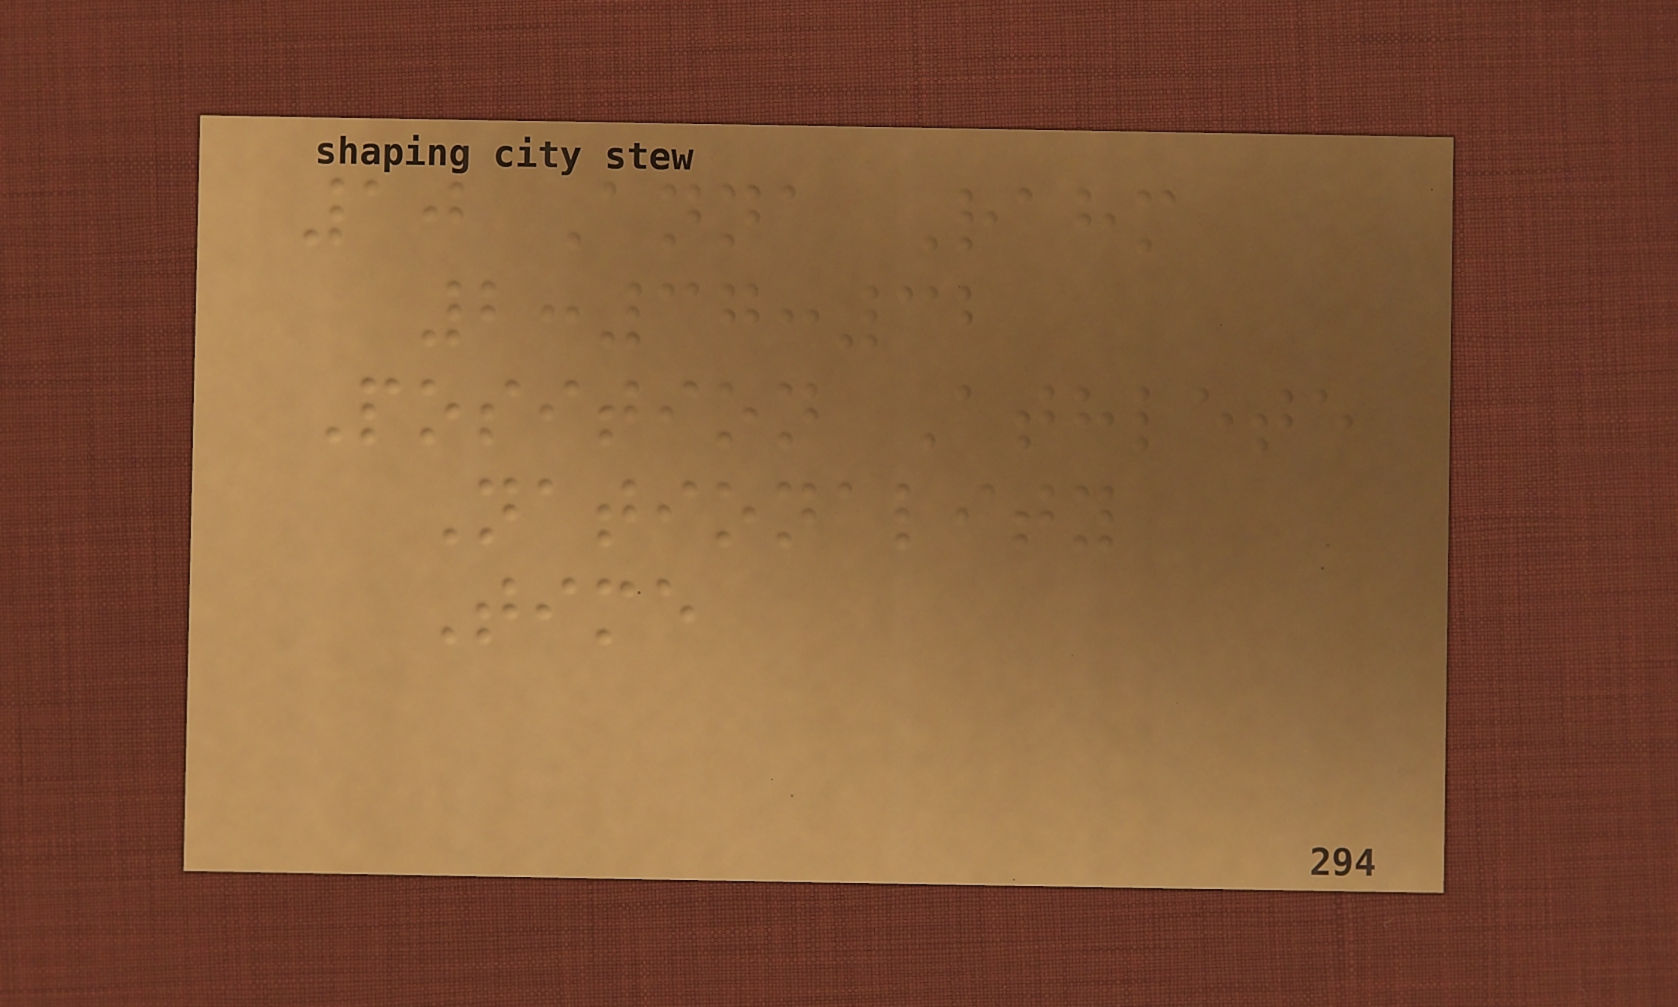10 Anna Rahm
2:37:32
Position Athlete
Nationality
Time
